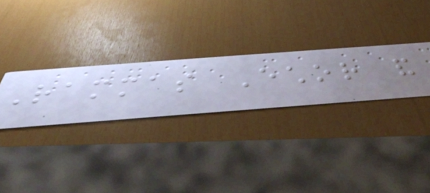Rammas Echor and
